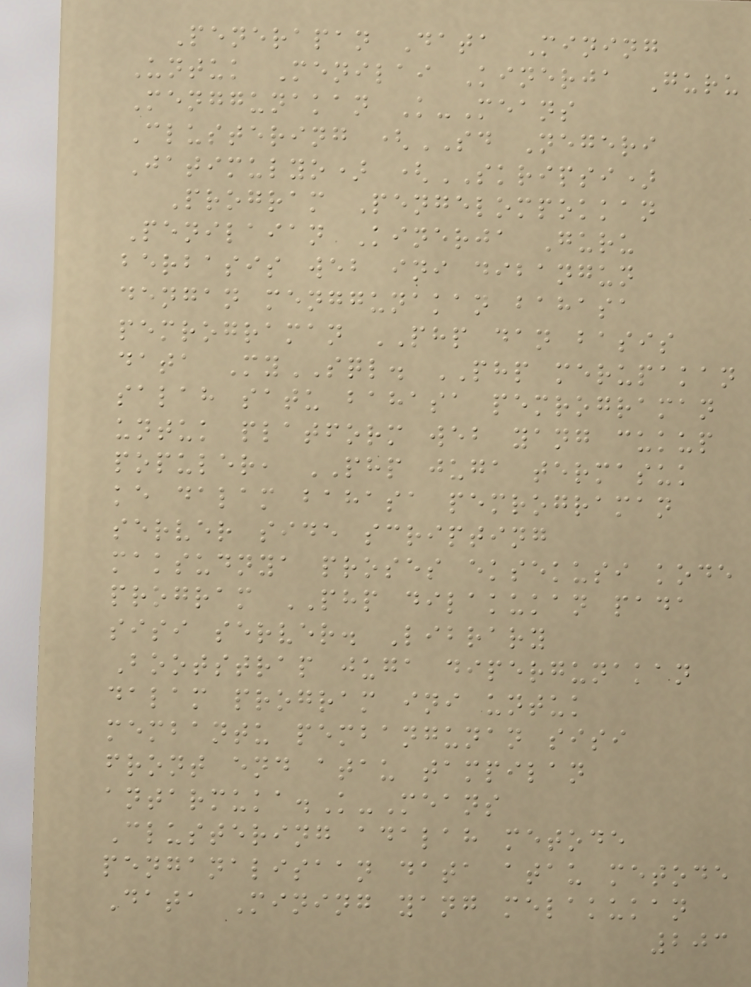Penerapan Data Mining
Untuk Menilai Kinerja Guru
Menggunakan K-Means
Clustering (SD Negeri
Jatimulyo) (SKRIPSI)
Program Pengelompokkan
Penilaian Kinerja Guru
berbasis web ini dibangun
dengan menggunakan bahasa
pemrograman PHP dan basis
data MySQL. PHP merupakan
salah satu bahasa pemrograman
untuk platform web yang cukup
populer, PHP juga termasuk
ke dalam bahasa pemrograman
server side scripting
maksudnya proses eksekusi kode
program PHP dilakukan pada
sisi server. Library
Bootstrap juga dipergunakan
dalam program ini untuk
membantu pembangunan sisi
front end atau tampilan
antarmuka.K-Means
Clustering adalah metode
penganalisaan data atau metode
Data Mining yang melakukan
203
